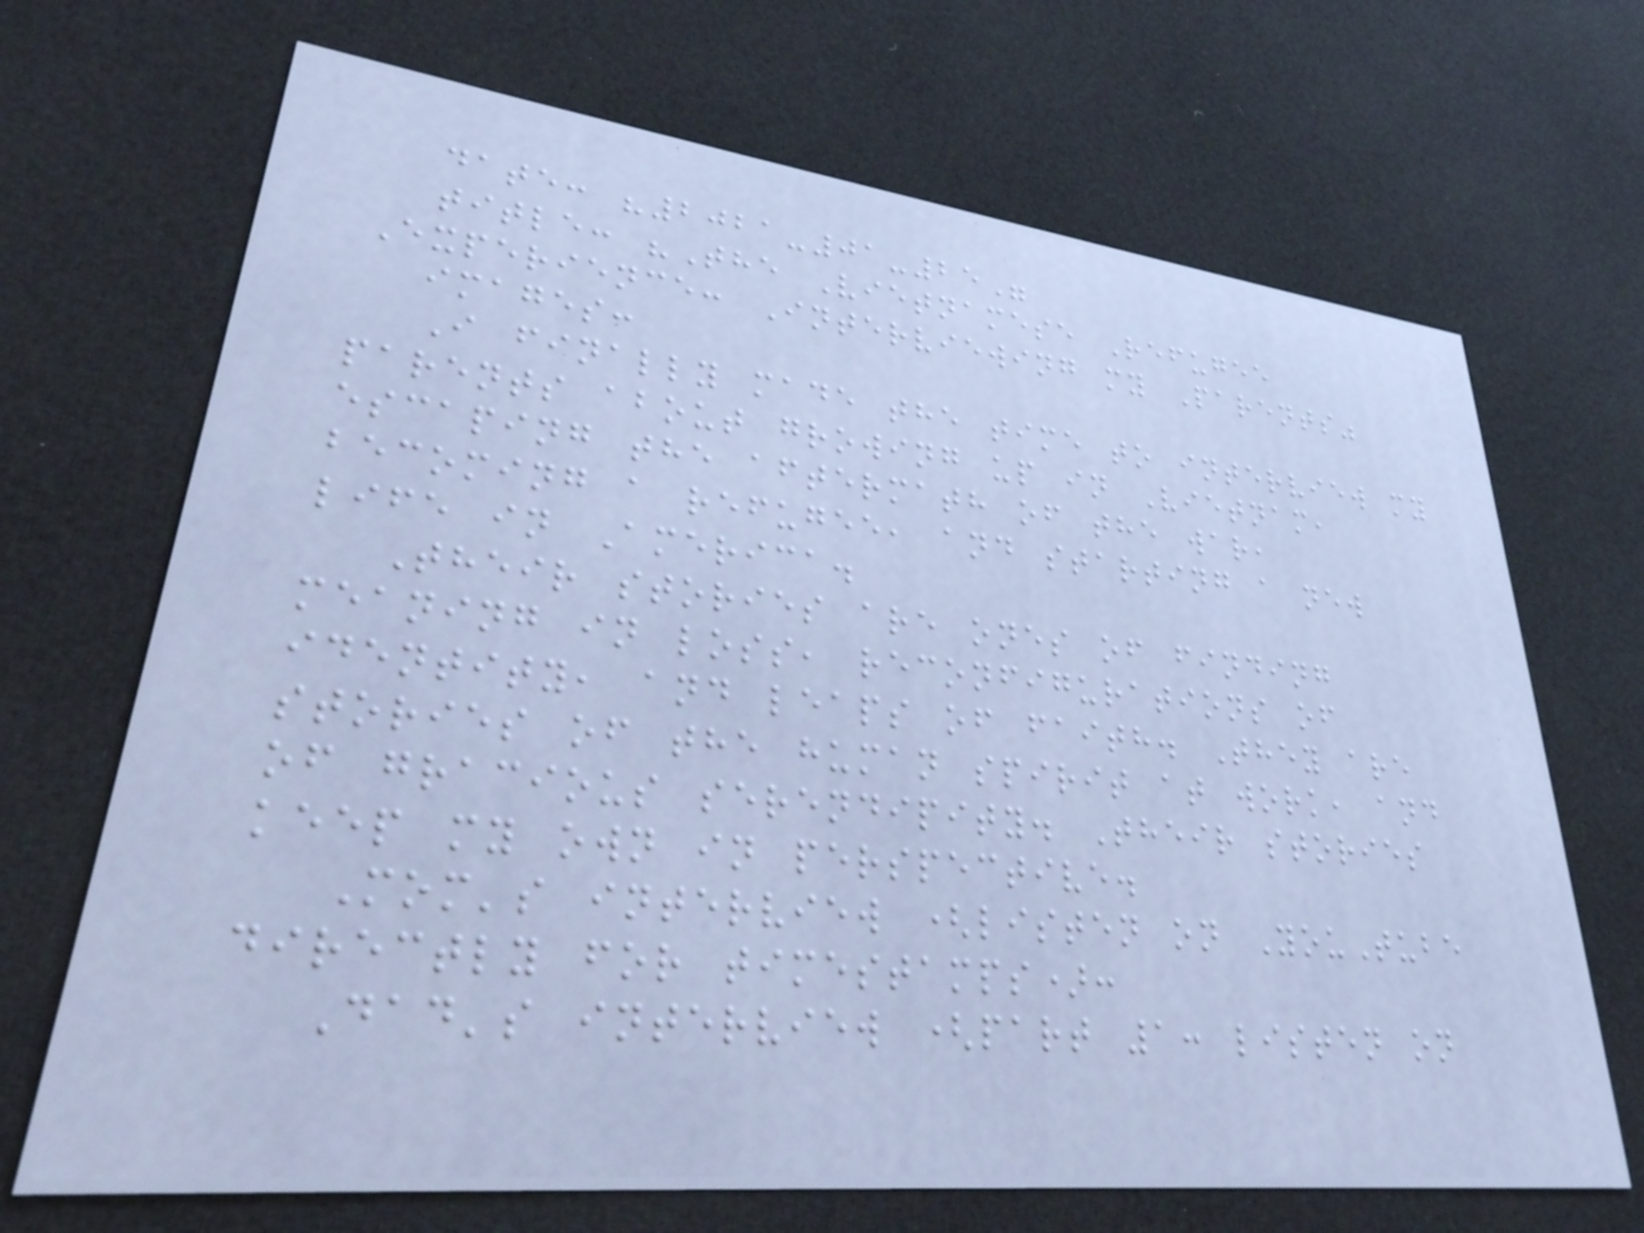date: "2021-01-25"
title: "The Vietnamese Refugee
Experience: Interviewing my Parents"
images:
I finally made the time to interview my
parents about growing up in Vietnam,
escaping the aftermath of the war,
becoming a refugee, and starting a new
life in America.
Their stories are ones of finding
meaning in loss, reconfigurations of
identity, and leaps of faith. They are
stories of the human spirit at work, and
of gracious serendipity. Their stories
keep my own in perspective.
Mom's interview (listen on YouTube
directly for timestamps):
Dad's interview (part 1: listen on
